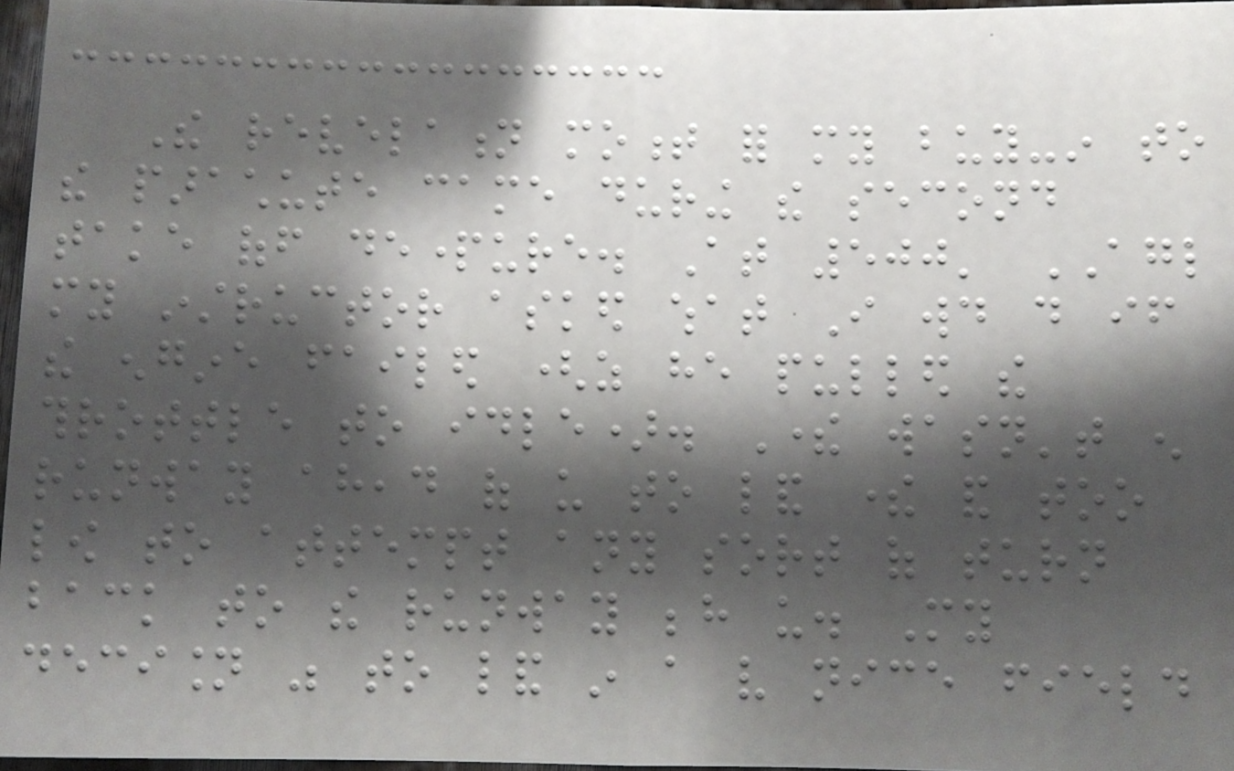The revelation moment for my buy-in to
the parachute came during the second
take off departure. At 500' AGL
my instructor asked what I would do if
the engine failed (as he pulled the
throttle to idle). There wasn't enough
runway ahead of us to land there and too
low to attempt any sort of turn
back to the runway behind us. My
decision was to land in a very nice field
